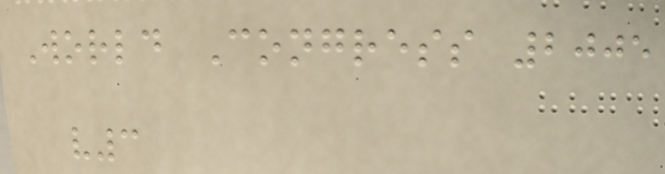World Congress 2005
v3
